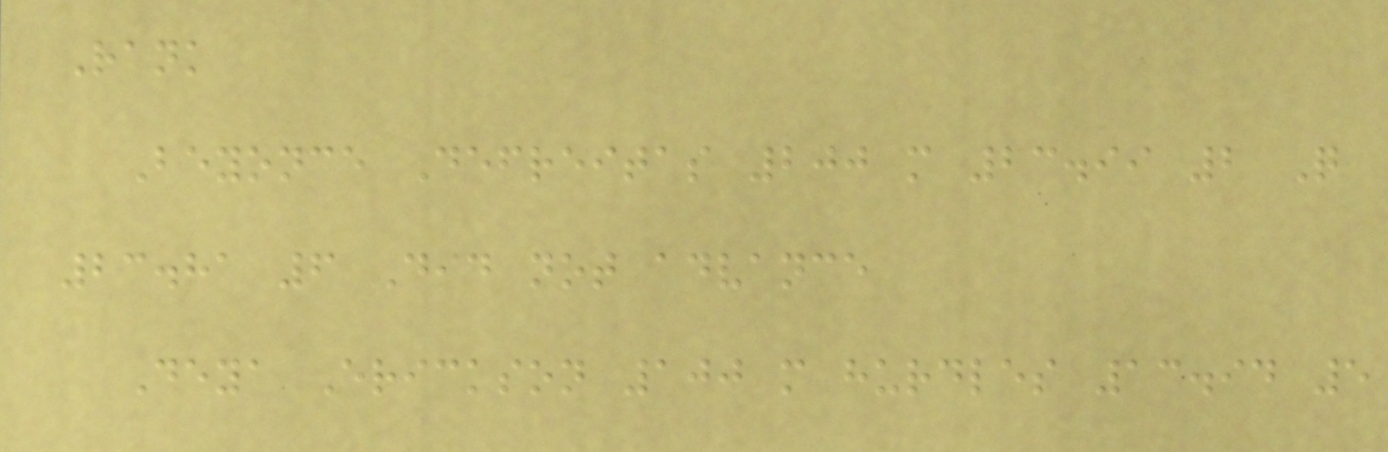Rank
Beyonce Defreitas 200 m 23.99 2 Q
23.81 6 Did not advance
Deya Erickson 100 m hurdles 13.94 5
